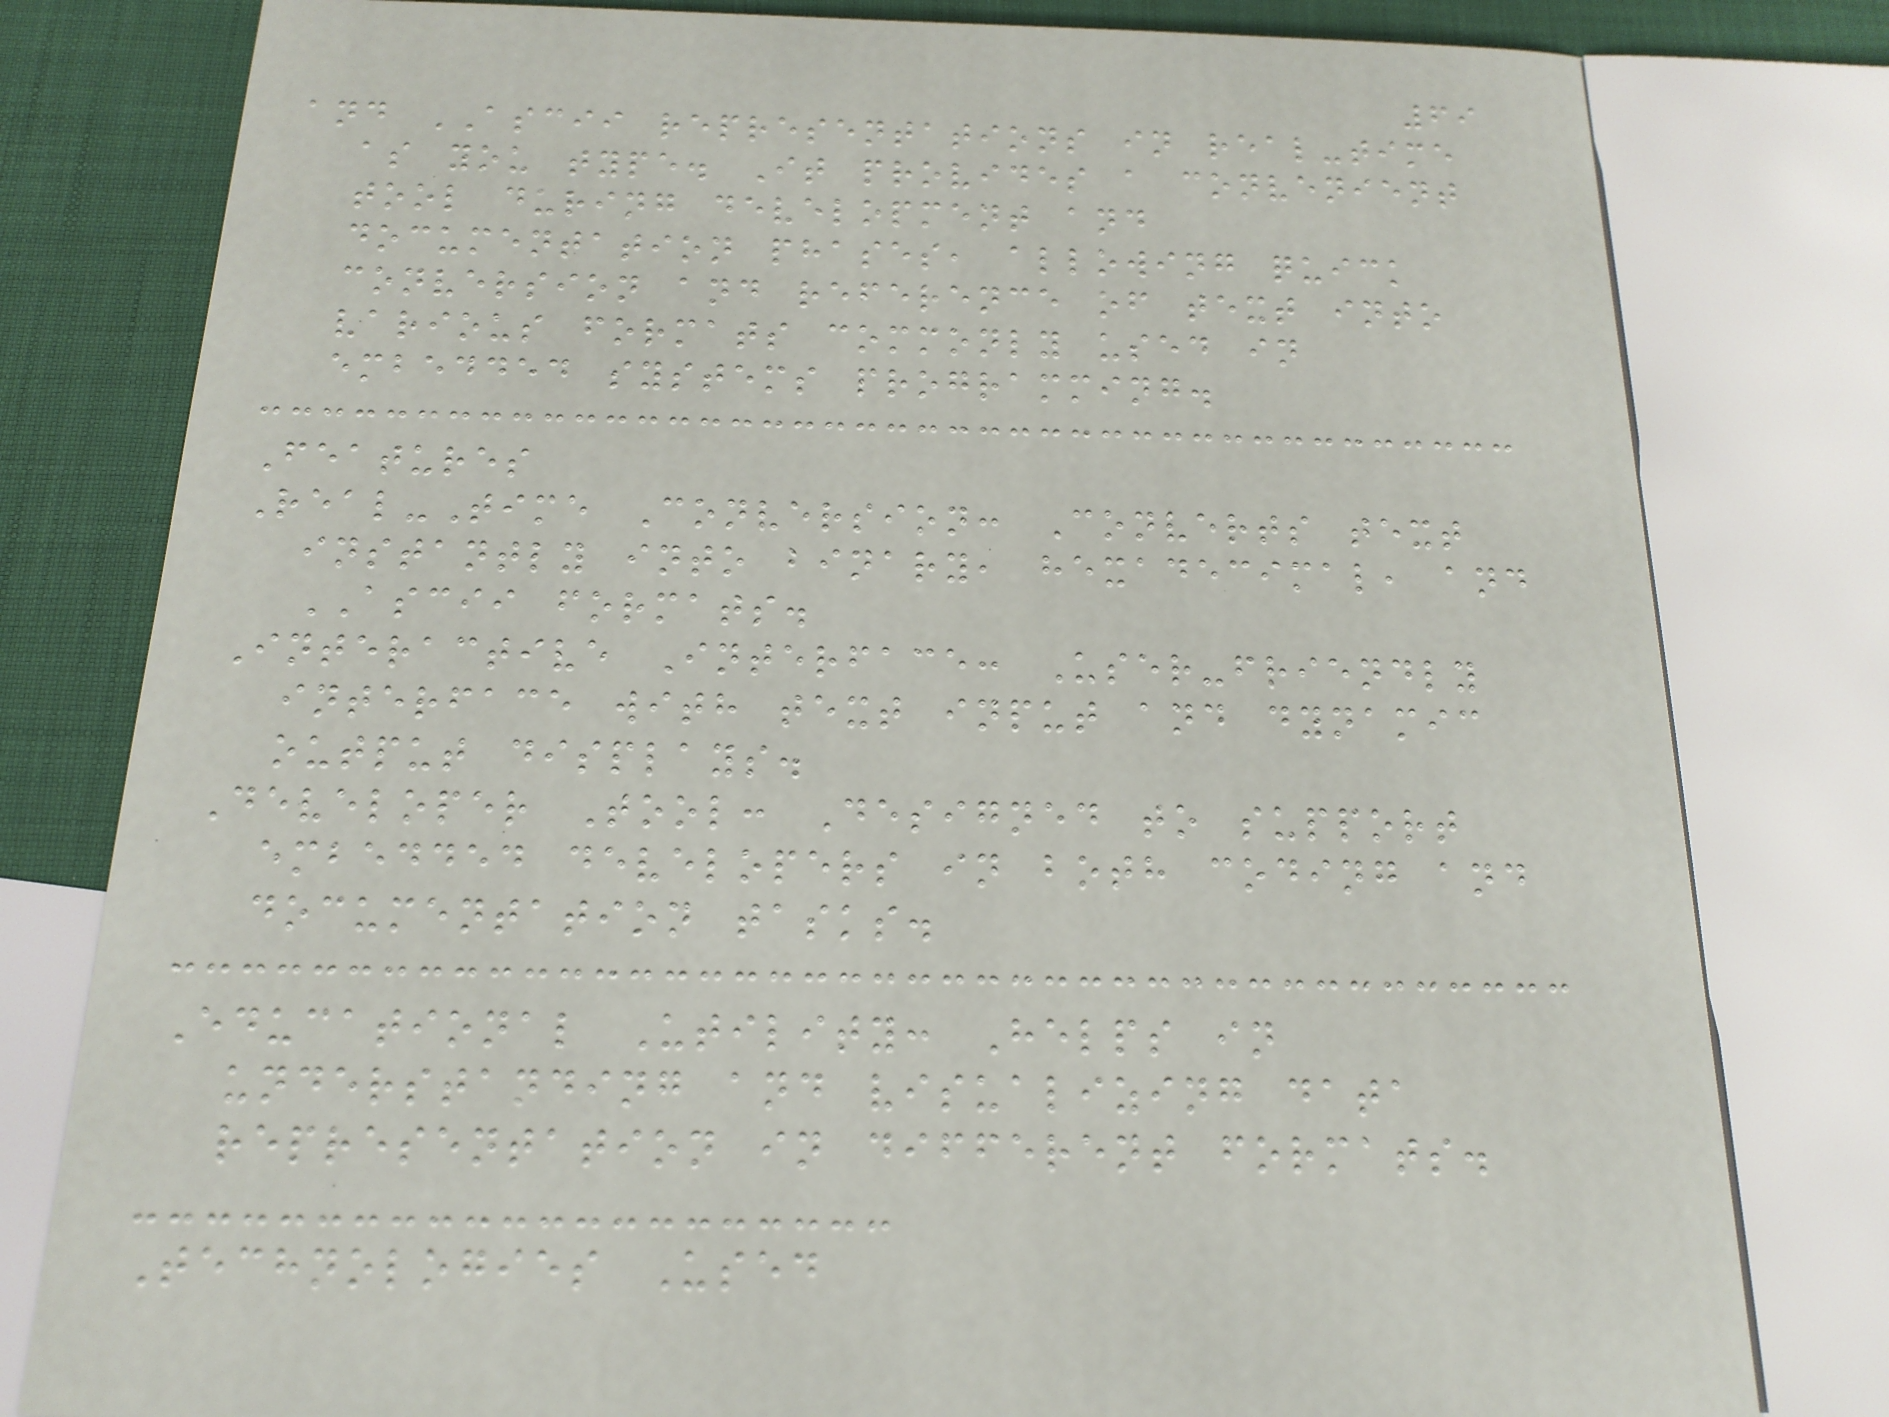69
and ASCII representations in real-time
as you type. It provides a convenient
tool during development and
documentation phases, allowing quick
conversion and reference of text into
various formats commonly used in
embedded systems programming.
Features
Real-Time Conversion: Converts text
instantly into binary, hexadecimal, and
ASCII formats.
Interactive Interface: User-friendly
interface with text input and dynamic
output displays.
Developer Tool: Designed to support
embedded developers in both coding and
documentation tasks.
Educational Utility: Helps in
understanding and visualizing data
representation in different formats.
Technologies Used
